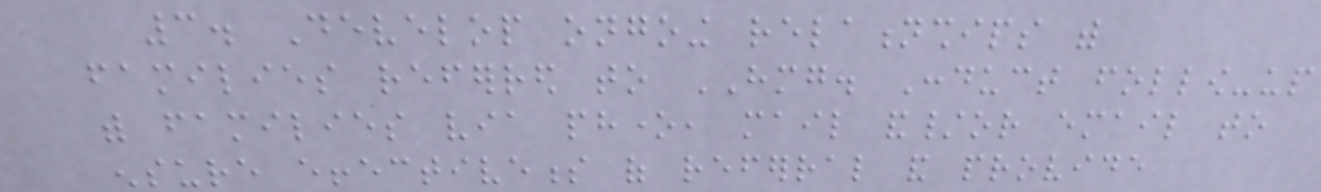3. Develop ongoing relationships with
families referred to HMG. Conduct follow-up
with families via phone, mail and/or email to
ensure effectiveness of referral and provide
